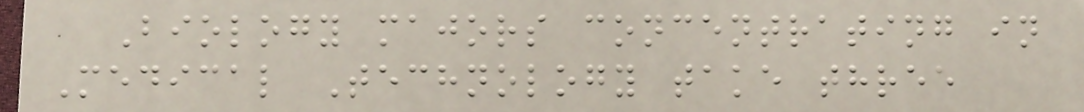Biology majors concentrating in
Medical Technology take three
